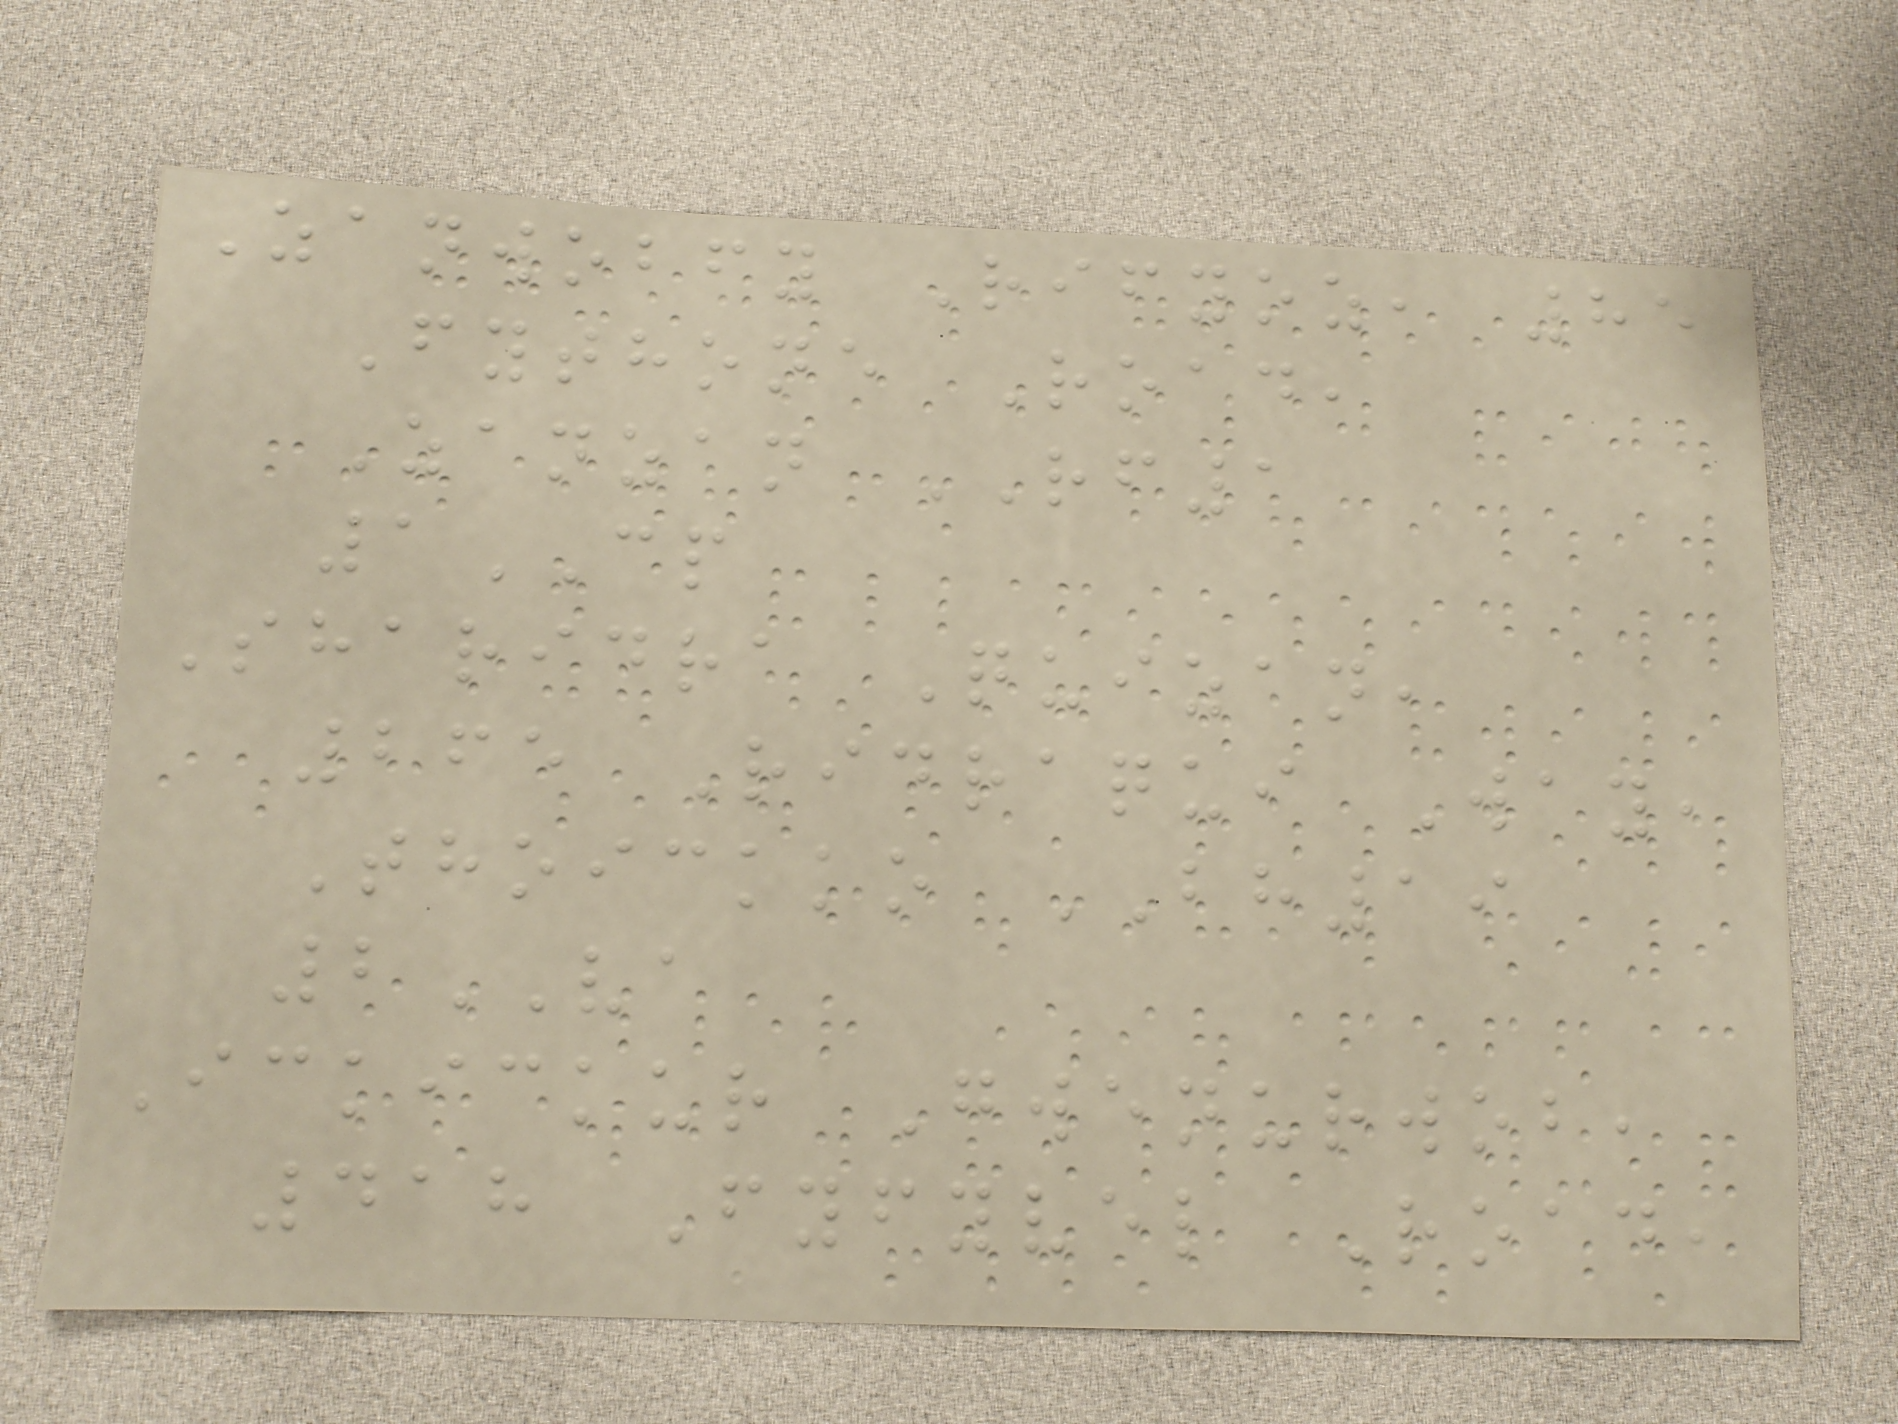Zanwobfy Rifyoz, 85
Fythone Road,
Zanzan RF1
1CP
Sharidra Quizan,
265 Ridraqui Way,
Thoickko BH19
2VA
Ickickur Gwenurwob,
418 Fyfyvel Road,
